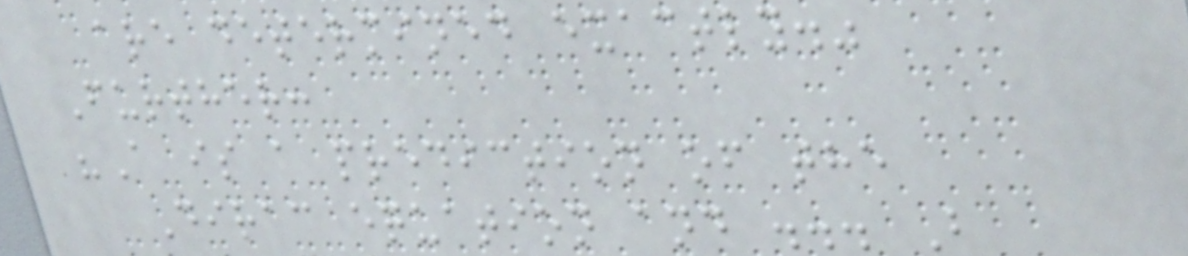are determined exactly."
Further:
"A is a prediction of the
Dirac equation and ... B
